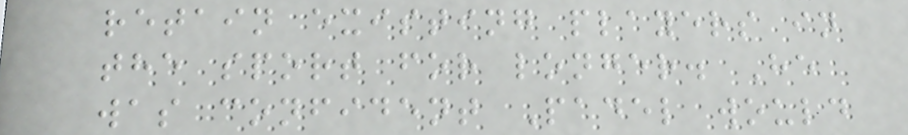retain existing players in
the sport for longer. He
was confident Padel would
